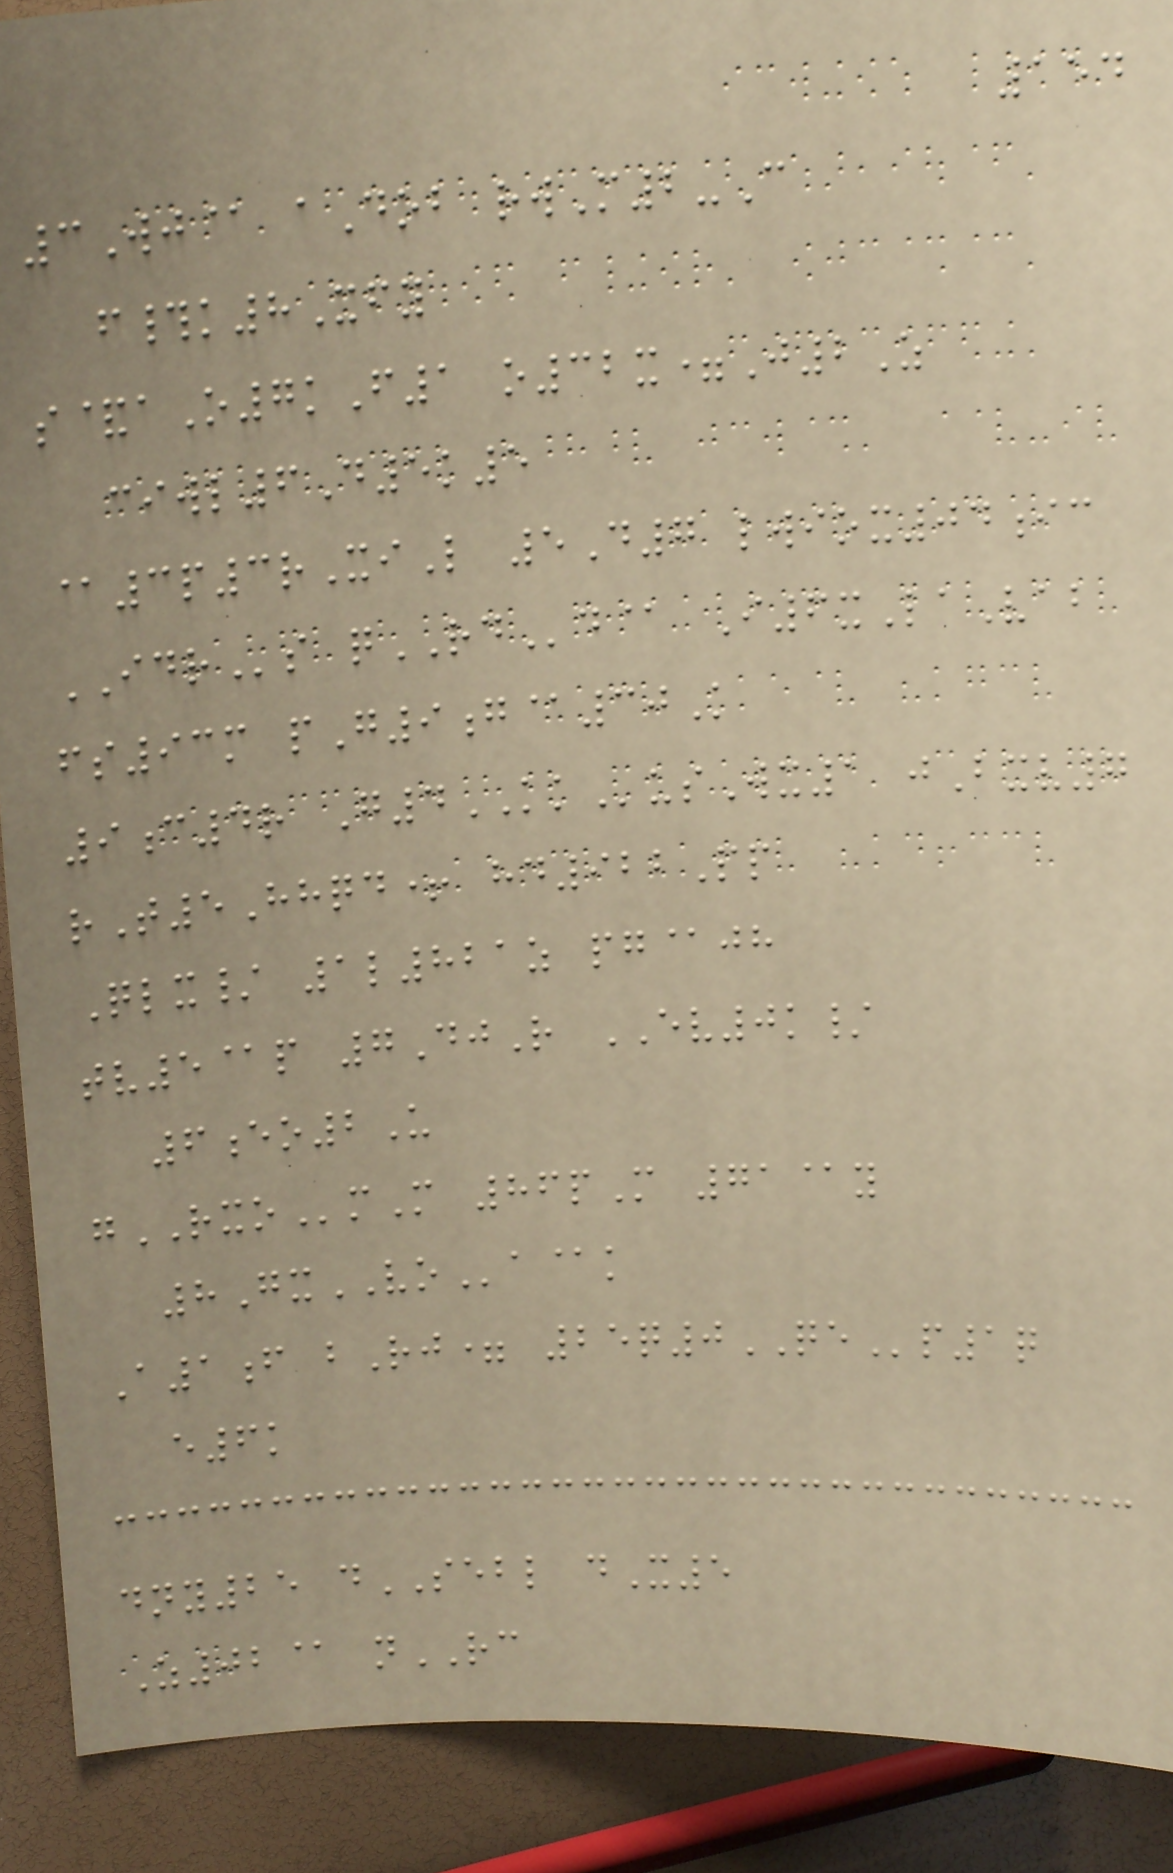154
3Wj@ aDob rwM2-C
f#k8Xfy
s&aO7kF1 o32x=J2Z
ciwl6D5k5
@3p3rXiL 5D7 lwiox04ic
IDRs qRDd@ I6xLaVab
fs93m pG9g@30K
9c4r G4KKusWx1 jBxv7
rT5Hhqd+ hd922Pp
Qlx/ 1l821z pg@jh
tv5@p 7DjR EV0k/
6eo2U
gRXOmM 86pM 71@y
8GxVOa@k
A1f bRj= 25q0QEp1q
e6k
dny25 dSEBL dX5
Z02@ nRC
